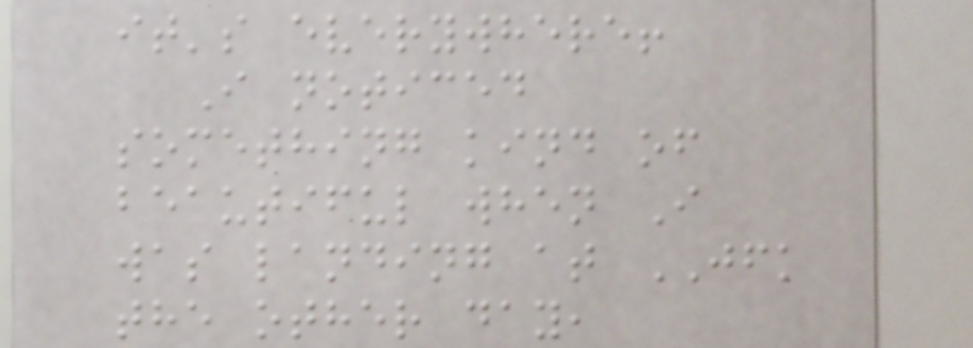it's everywhere!
I noticed
something kind of
beautiful when I
was landing at JFK
the other day,
